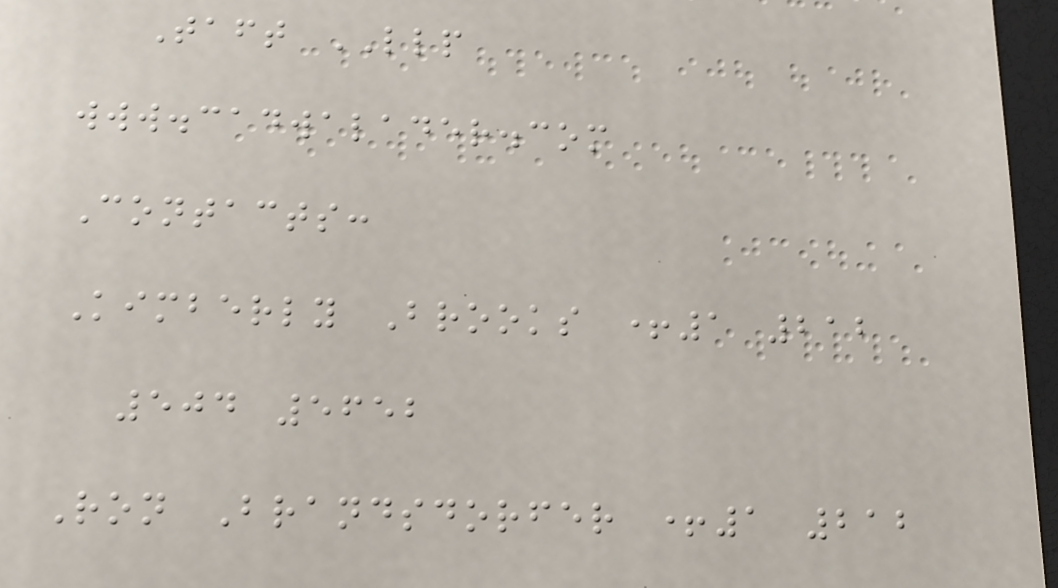Taft LLP
www.cadwalader.com
Contacts:
Kimberly Brooks +1 212
504 5652
Ron Brandsdorfer +1 212
